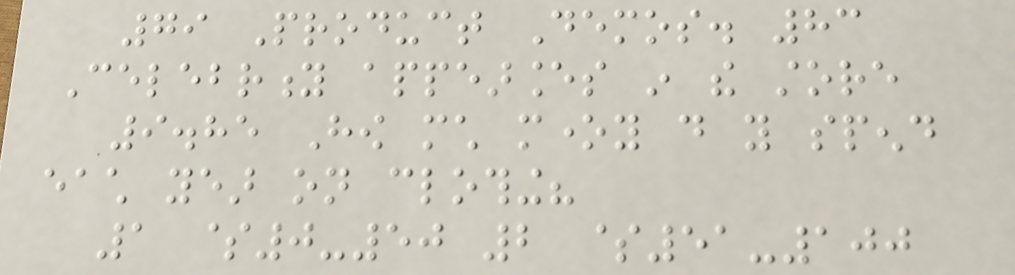79 Product Demos. 83
Celebrity appearances in the store
9.85 How much money do you spend
each year on clothing?
1 $0-50 2 $51-100
